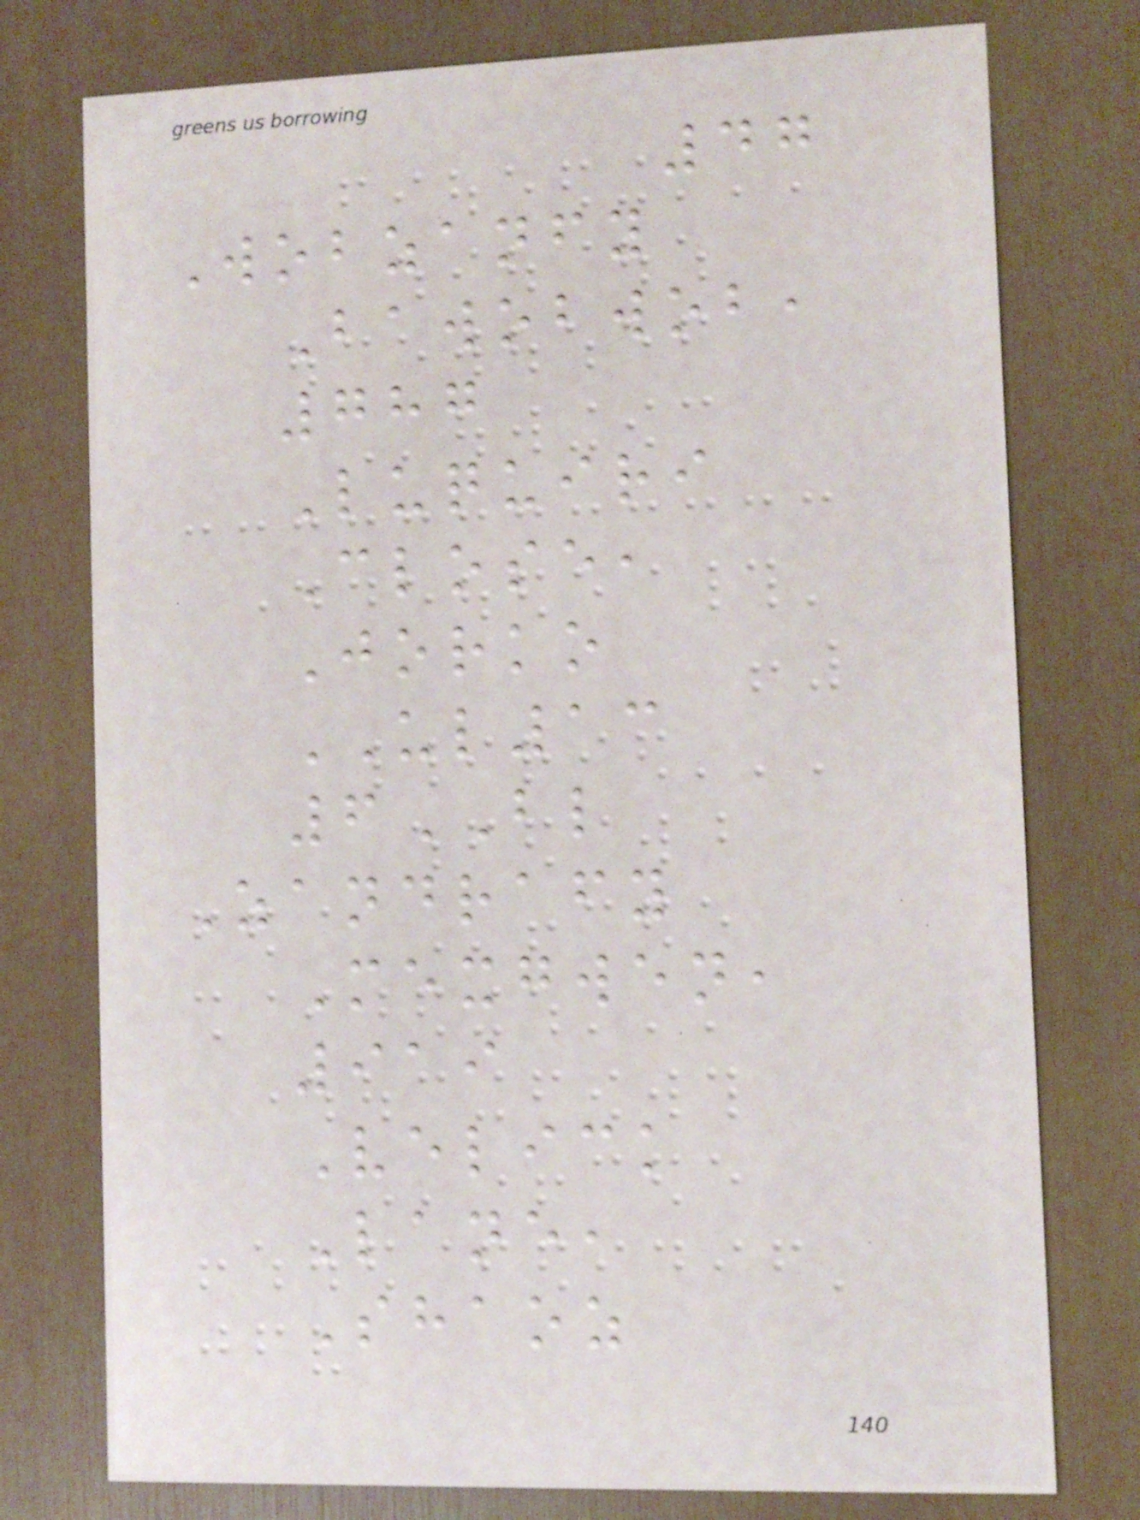47
Wobzanfy
Bawobwob,
787
Luquiri
Close,
Jorko
UL13
6BL
Zandrafy
Mexgwen,
919
Velick
Lane,
Shaoz
